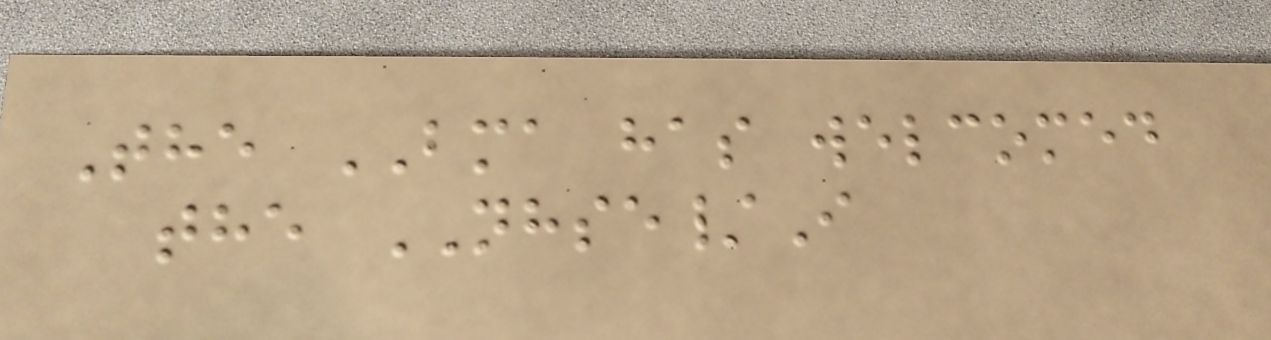The BMA has welcomed
the NHSE/I
